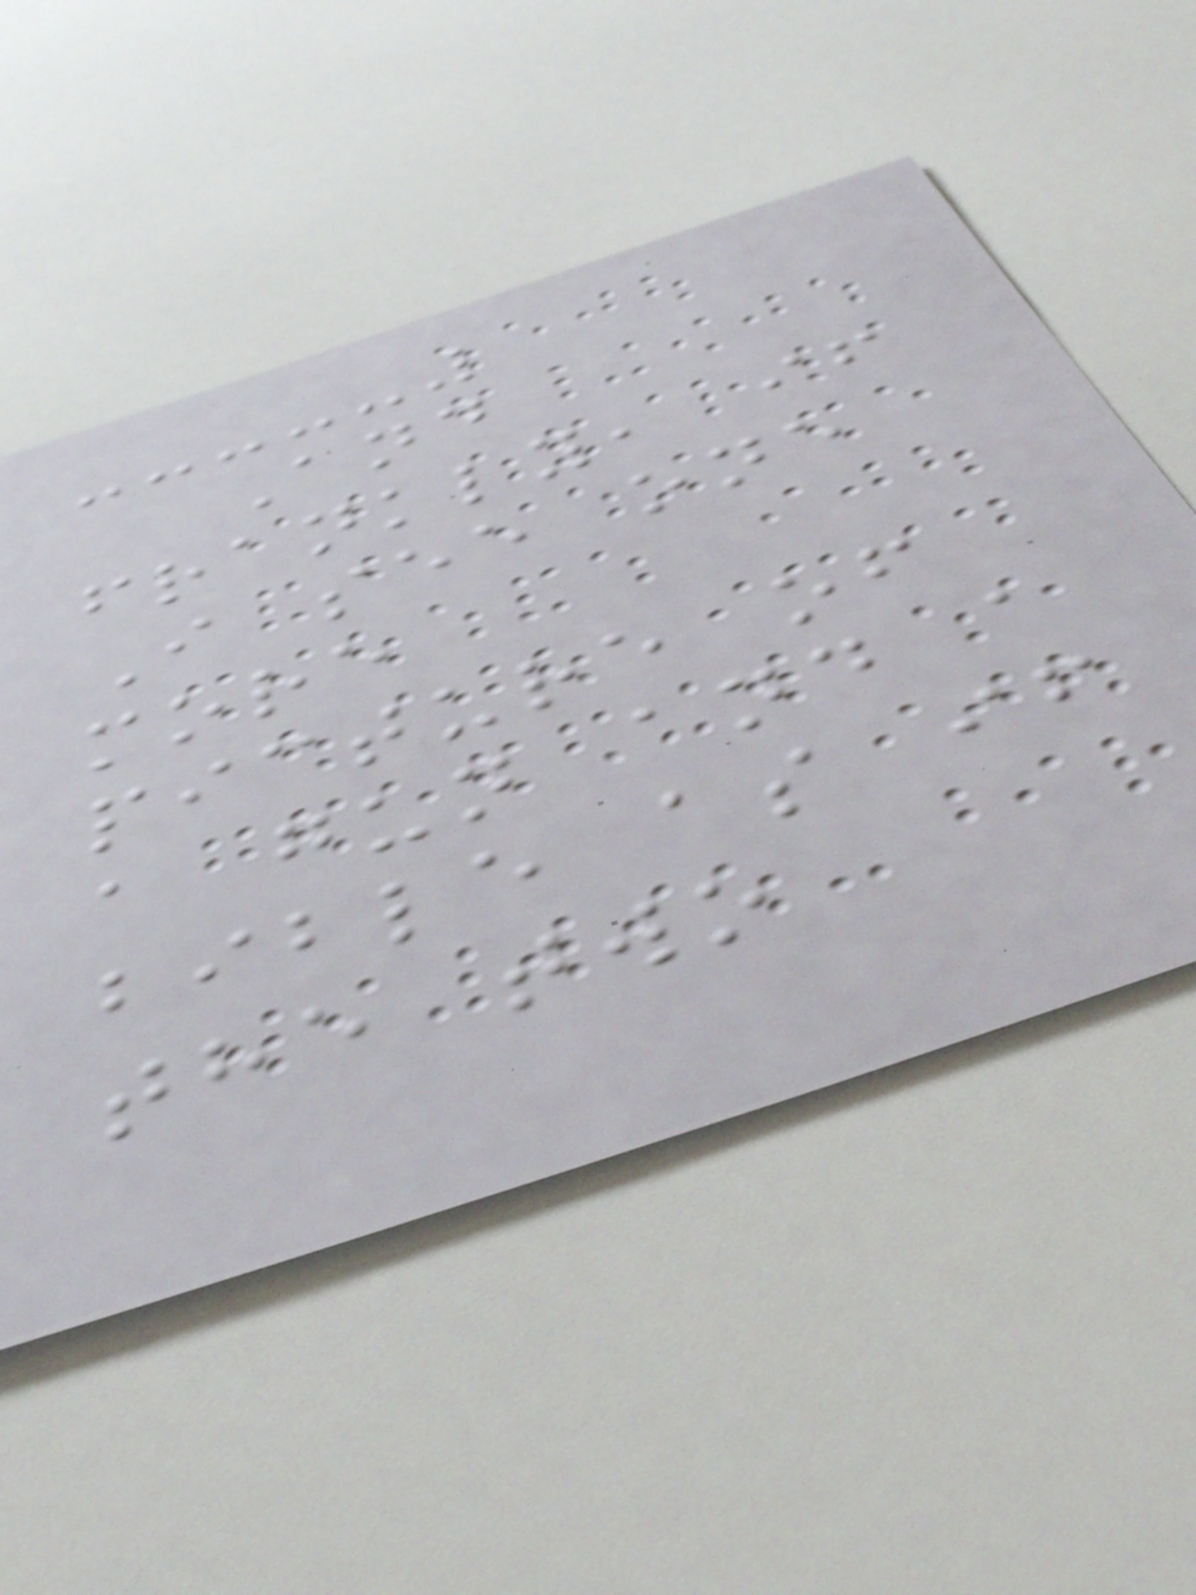And
frankly, if
I see one
more
picture of
a gun and a
bible as if
the two
